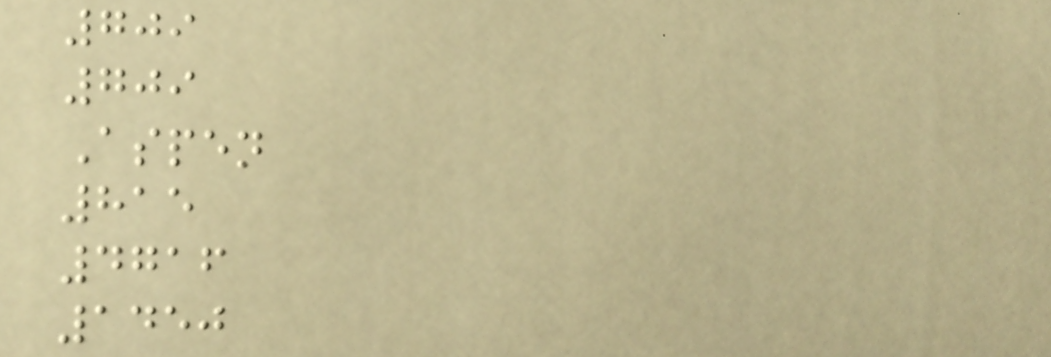709
709
Aspen
815
4716
1450
